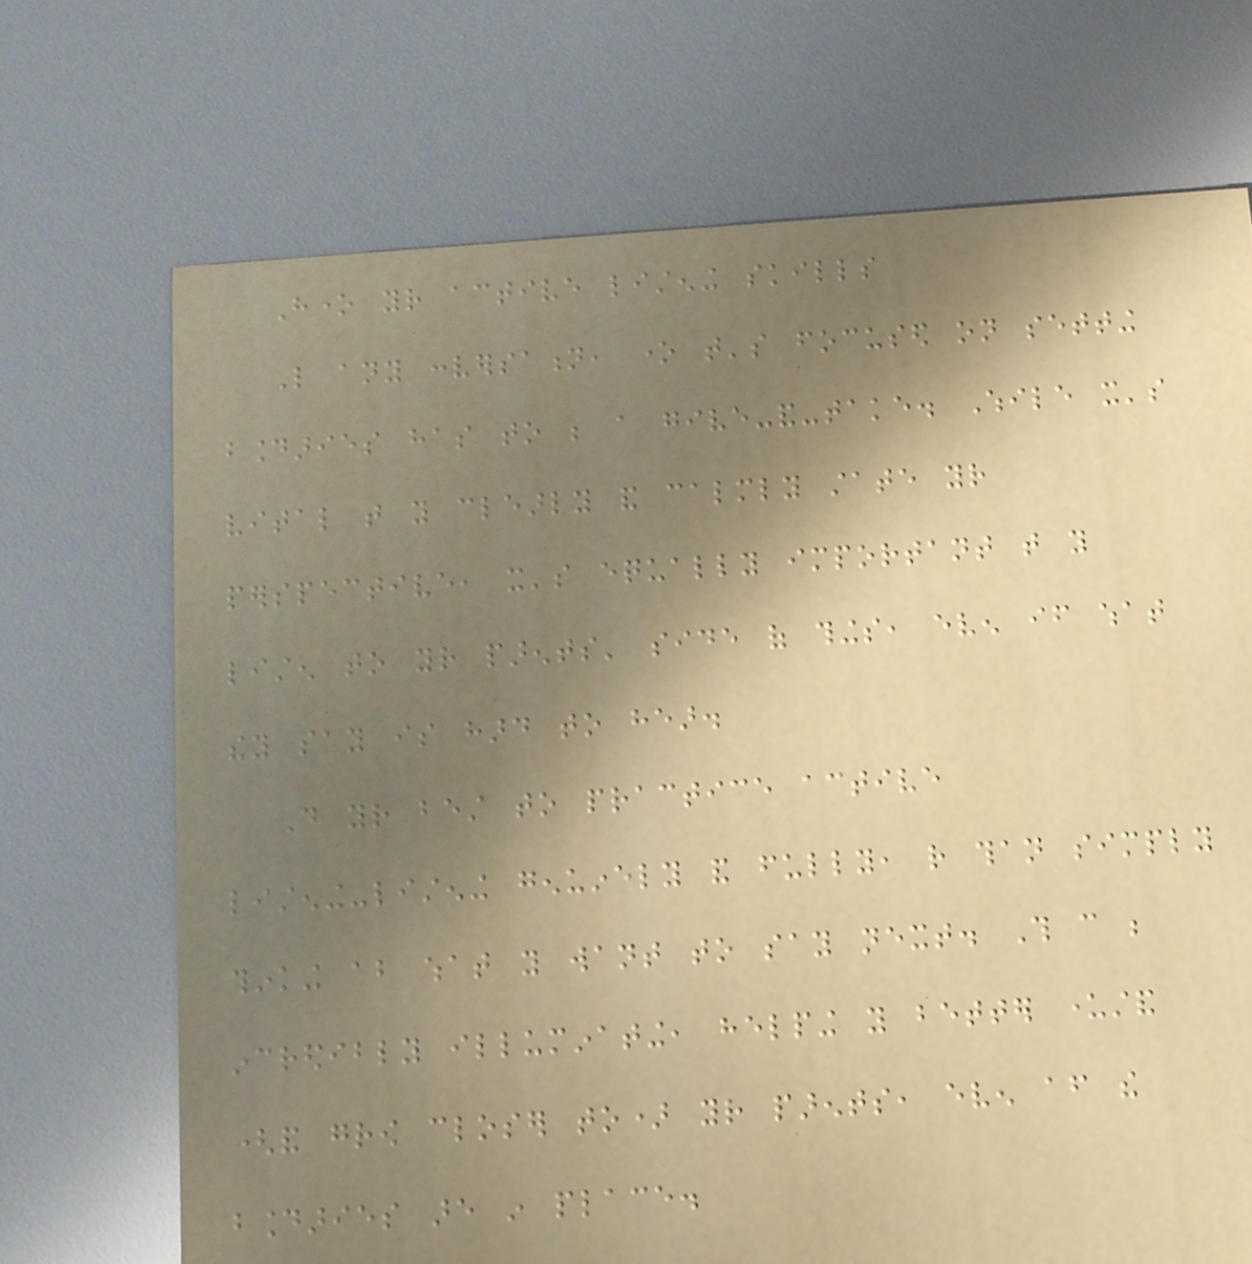Hone your active listening skills
Like any conversation, one that's focused on setting
boundaries has to be a give-and-take. While it's
vital that you clearly and calmly state your
perspective, it's equally important that you
listen to your parents' side of things, even if what
they say is hard to hear.
Do your best to practice active
listening-listening genuinely and fully, rather than simply
thinking about what you want to say next. This can be
incredibly illuminating, helping you better understand
(and grow closer to) your parents, even after the
boundaries are in place.
